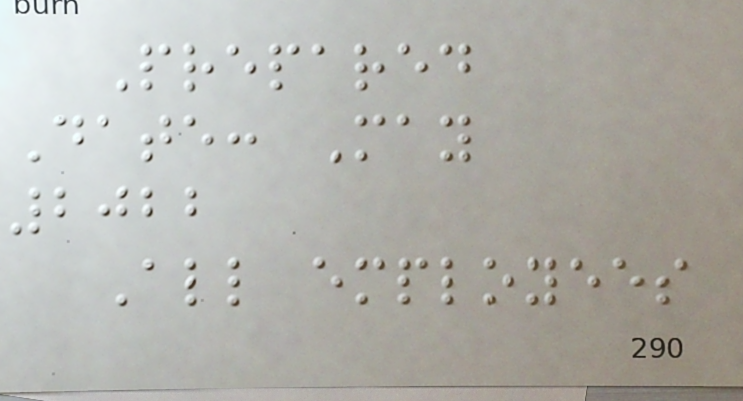Prepared
Date: May
2022
All employees
